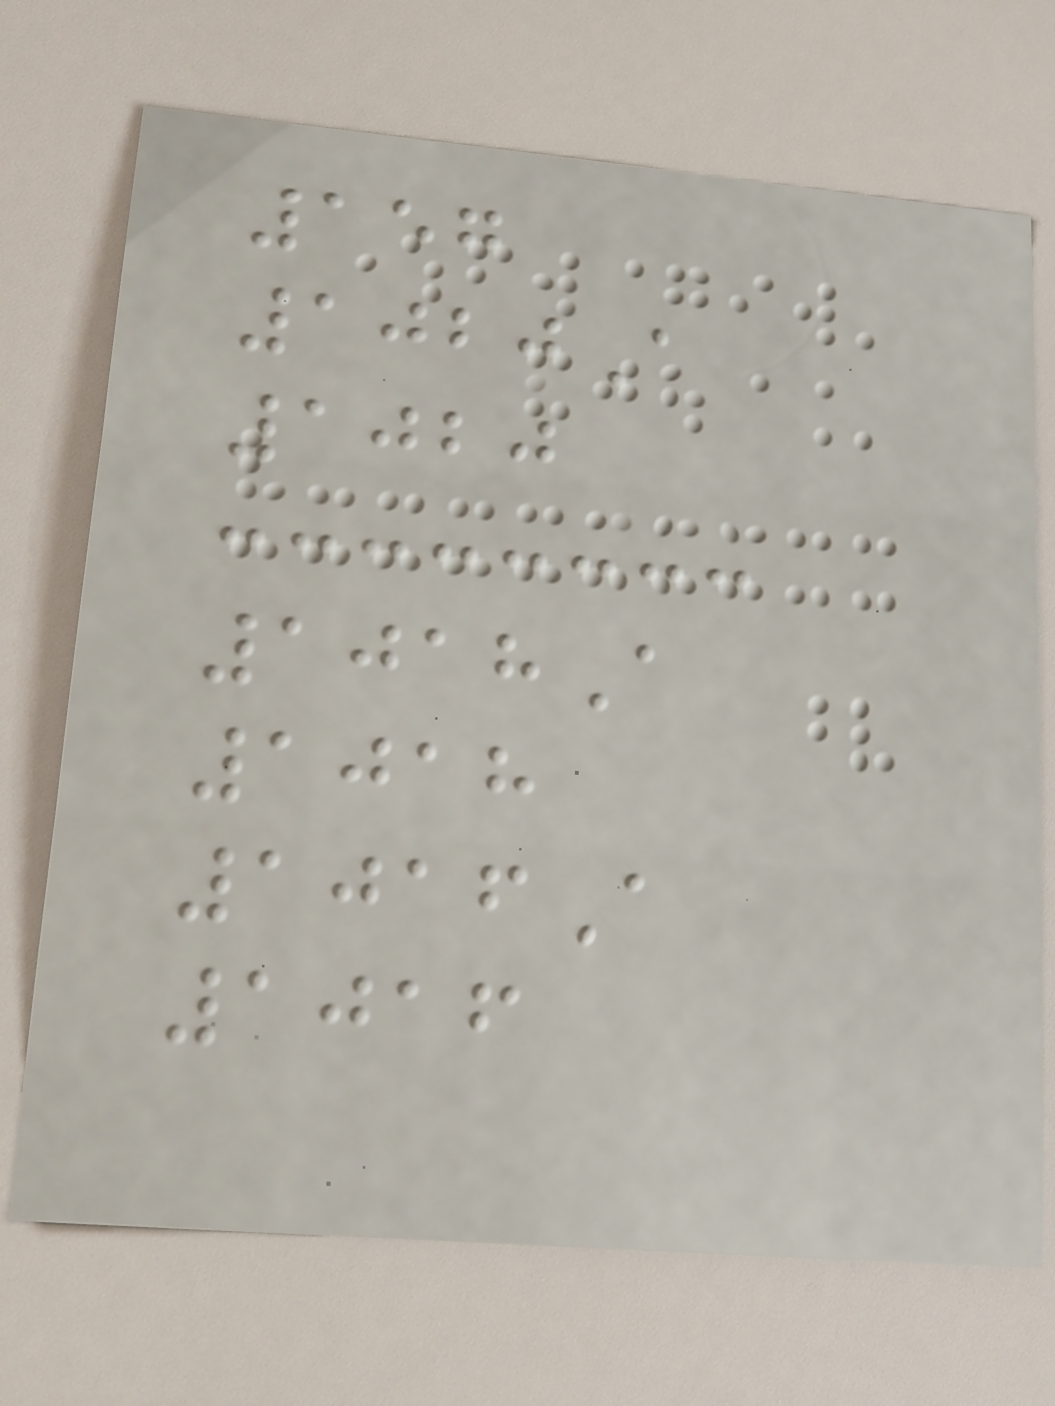157
1020A
1020
1018A
1018
1016A
1016
